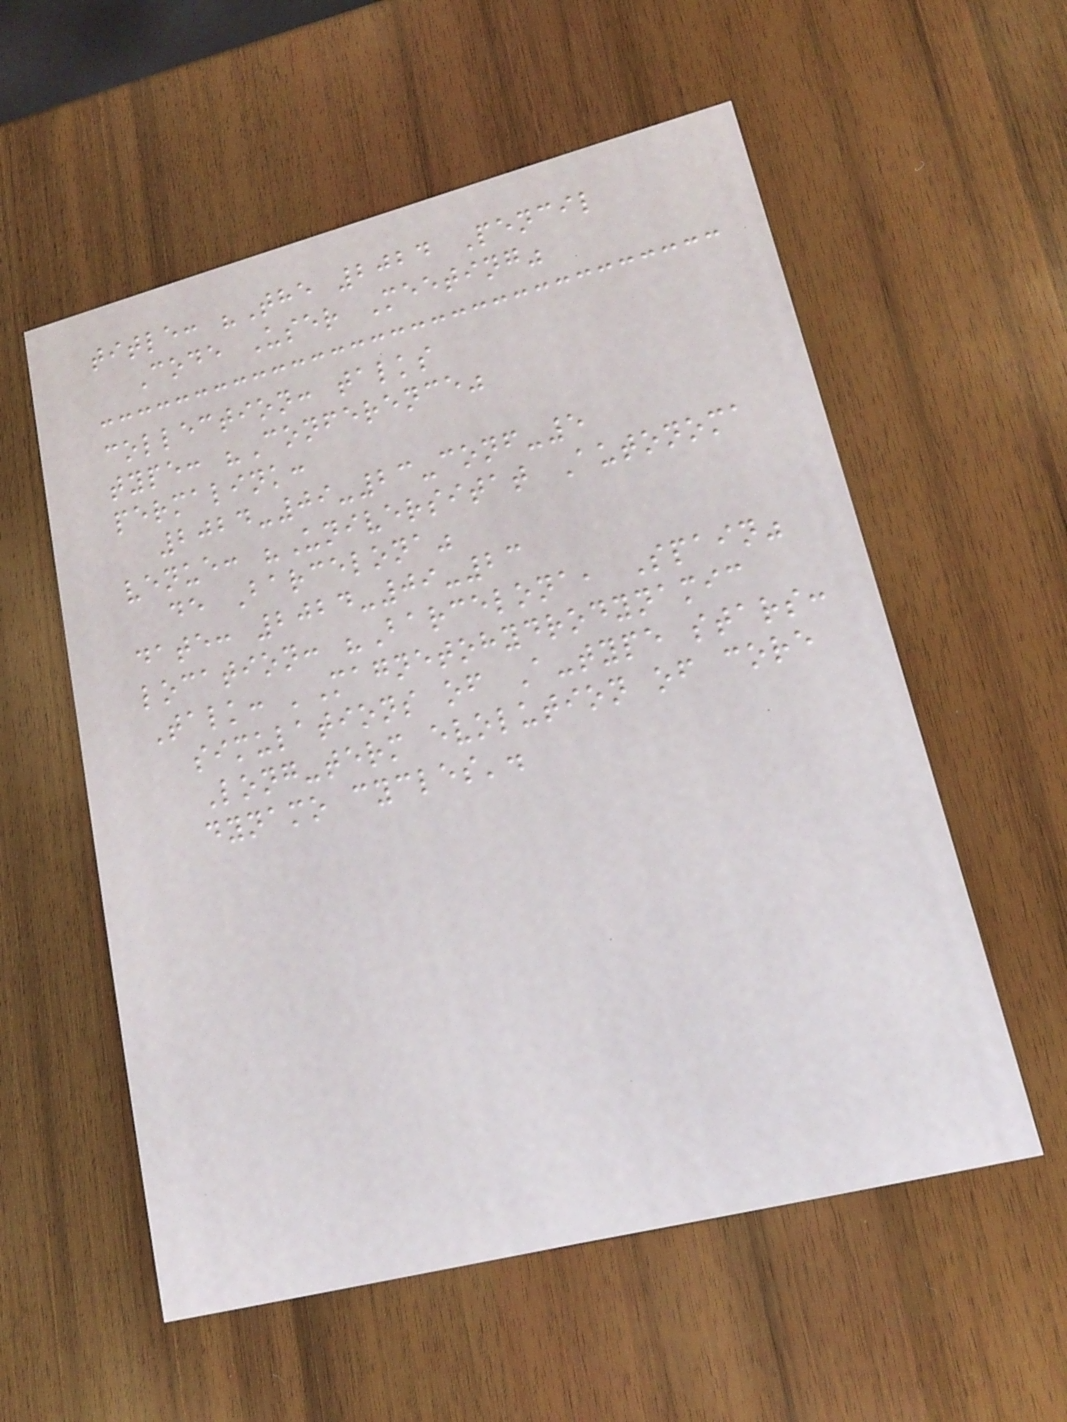title: "The 2024 Pencil
Code User Meeting"
collection: talks
type: "Conference"
permalink:
2024-09-23-conf-5
venue: "Universitat Autonoma
de Barcelona"
date: 2024-09-23
location: "Barcelona, Spain"
Talk: 'Magnetohydrodynamic
simulations of A-type stars:
Long-term evolution of core
dynamo cycles'.
